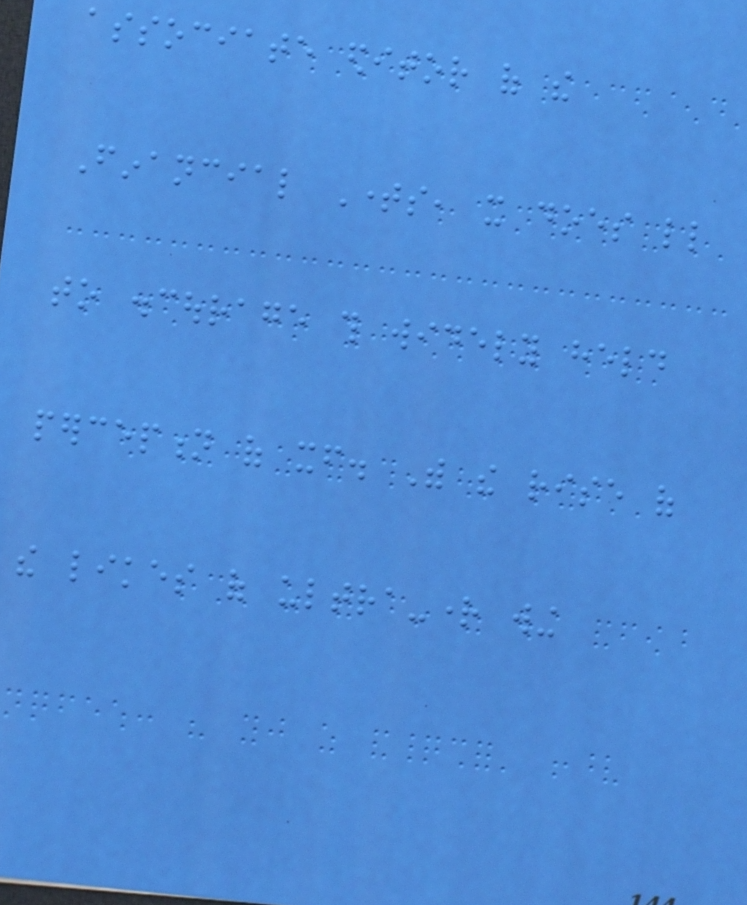associate editor of the
Financial Times, it does little
to discourage this widely held
perception of itself. With the rise of
the likes of ultra-right wing
